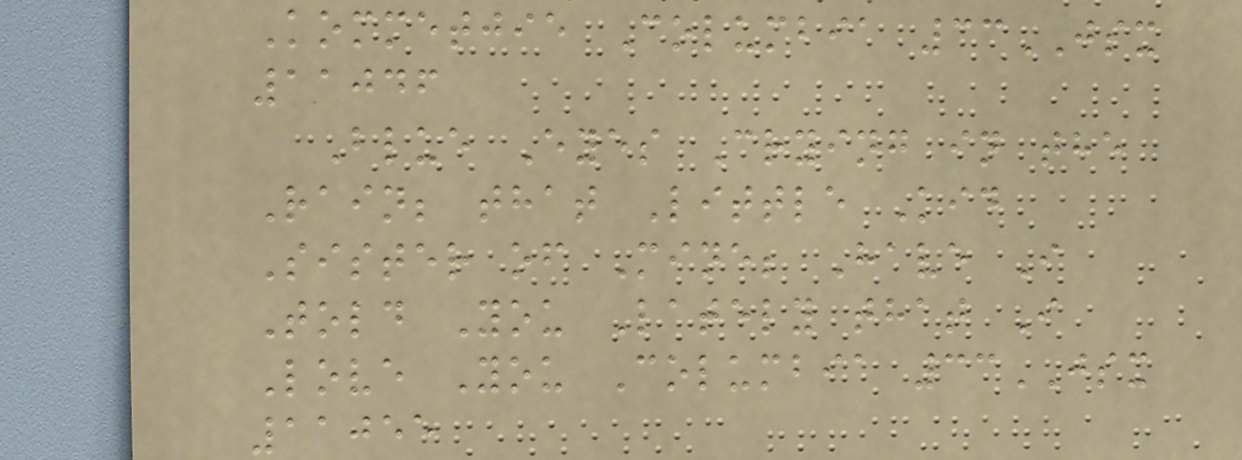Kommetjie Columbia 33JSX
11046
Blue Eyes Crying in the
Rain; that Little Kid
Sister of Mine; Have I
Told You Lately that I
Love You Columbia 33JSX
11055
